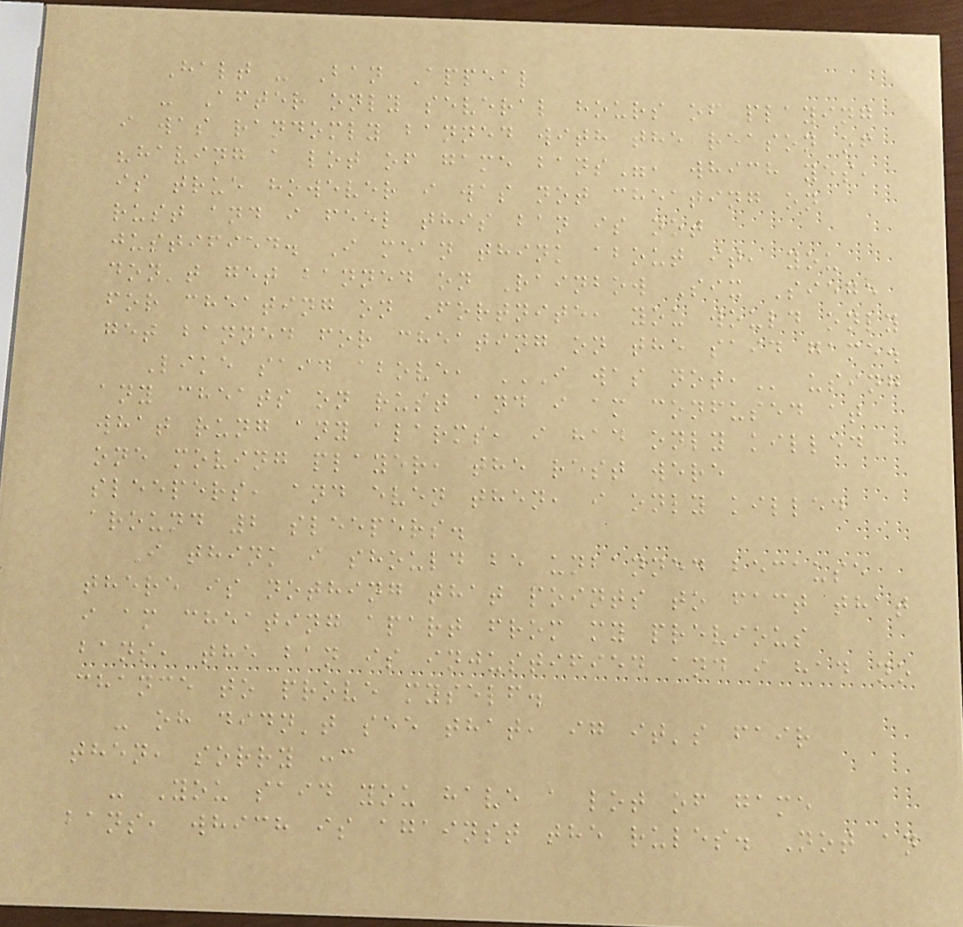Halt - Ban Appeal
- After only several hours of playing
i was randomly banned with the reason of
"having a lot of game bans", which yes,
is true however i was not cheating on
rust and i feel this ban is not
justified. I mean think about it, you
don't get banned on Rainbow Six Siege
for cheating on Fortnite, you would only
get banned for cheating on the said game.
Like said above, I WAS NOT, using
any cheats on rust and i am confused at
what rung any alarms, i had only killed
one moving player, the rest were
sleepers, and even then, i only killed
around 2 sleepers.
I think i should be unbanned because
there is nothing that points to fact that
i am cheating apart from my previous
bans, the ban is injustified and i had no
chance to prove myself.
- oh didn't see that, ig it's fair
then, sorry :c
- You said you have a lot of game
bans, which is against the rules. Not an
